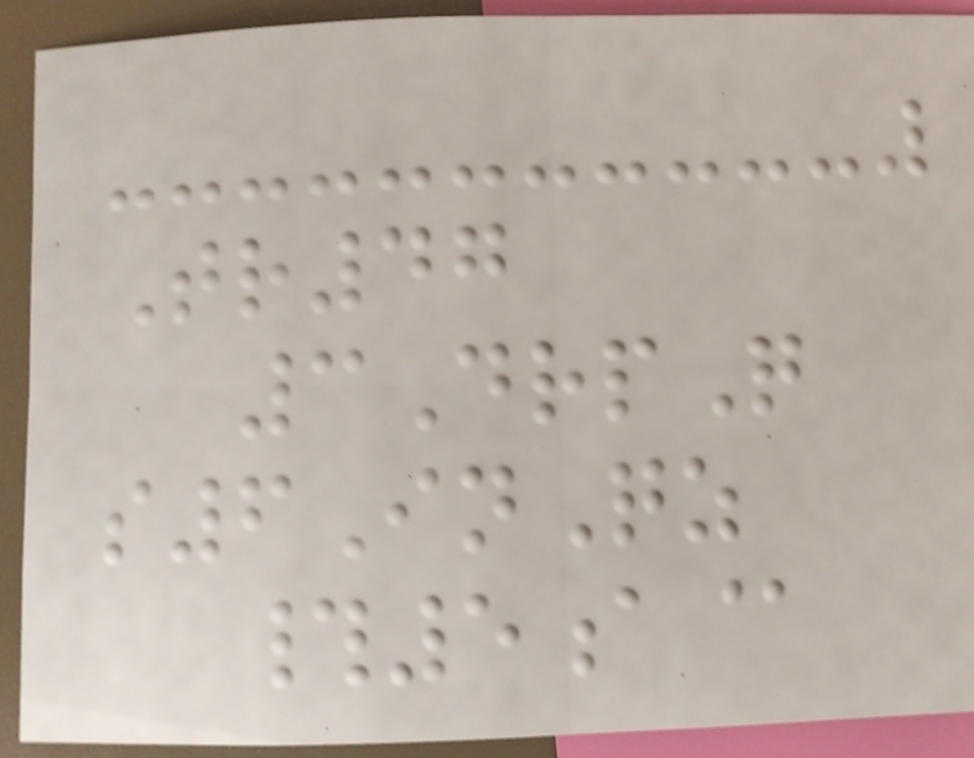Tr47
3DrpQ
s6InQz
#5a@
